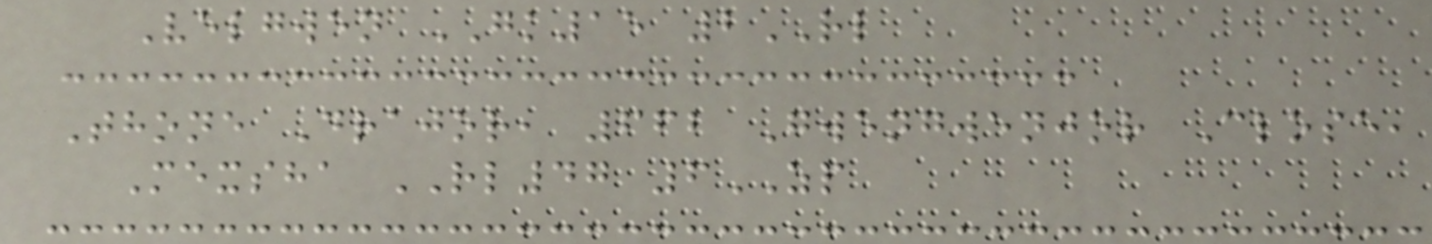Velgwen GK15 2RL
Thone Drajor, 662 Gwengwenjor Close,
Mexsha RL47 6ZP
